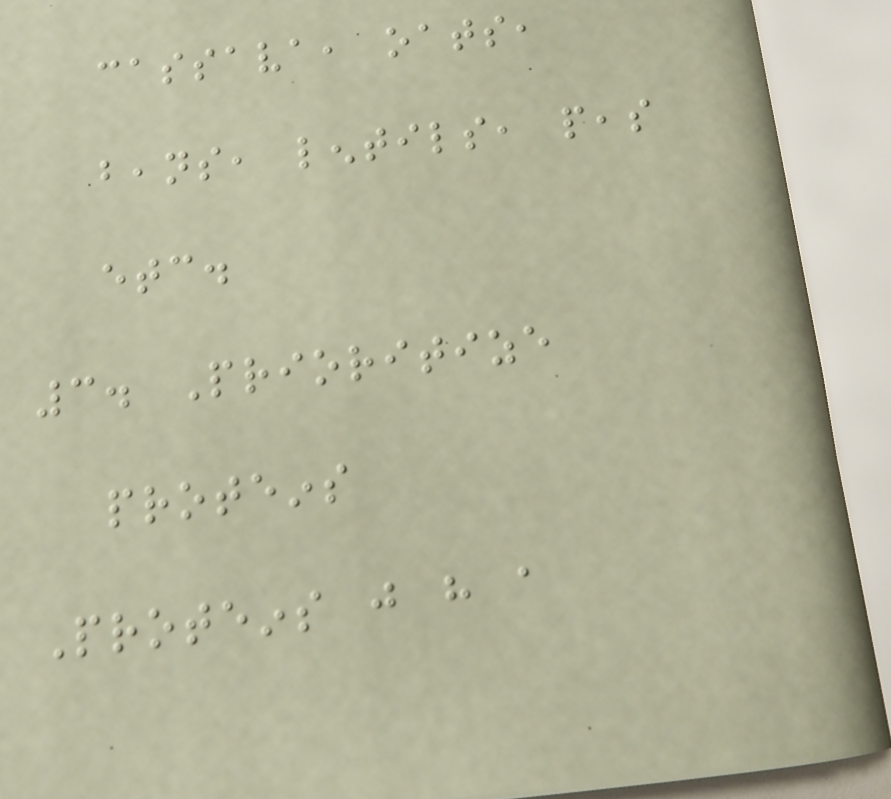cassava, oats,
beans, lentils, peas
etc.
3. Prioritize
proteins
Proteins just have a
